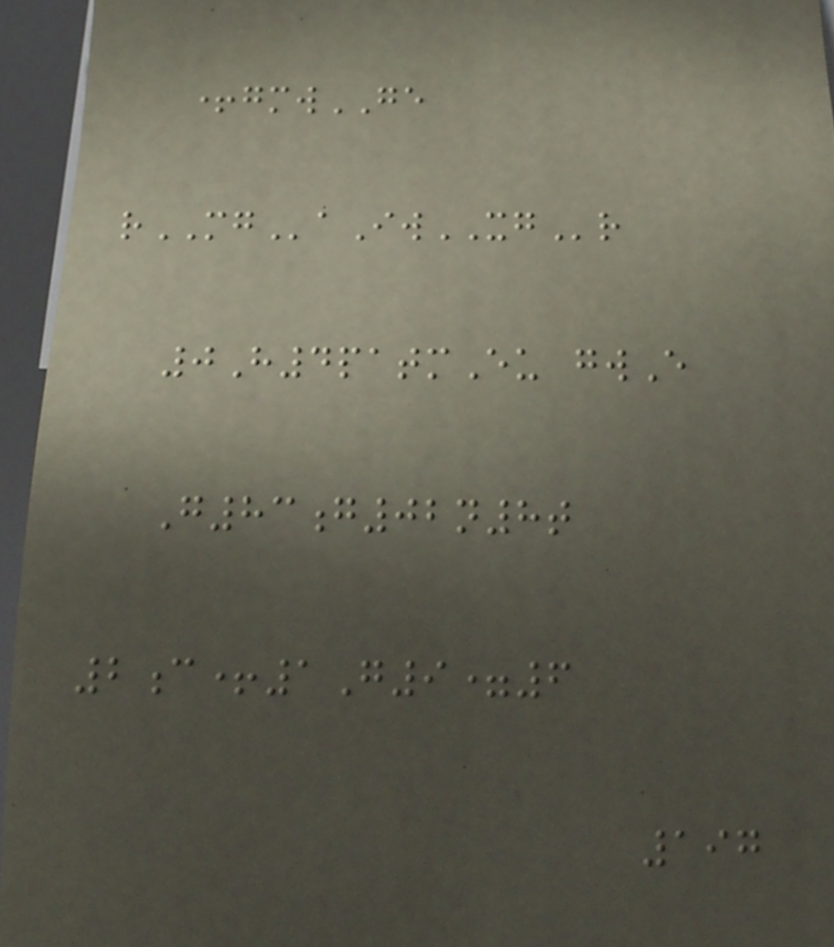+gmwGE
rMGaIwXGr
0H4patmEu gwE
G83g02n8t
2c+1G9=6
197
